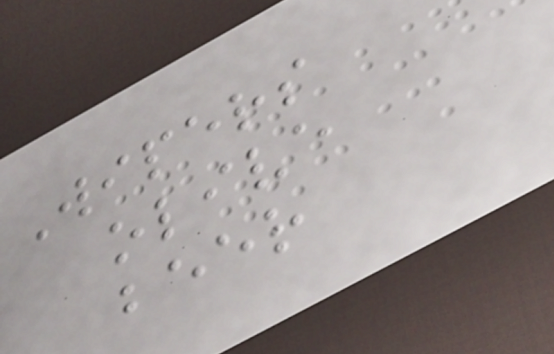Wipers
olive
beer
